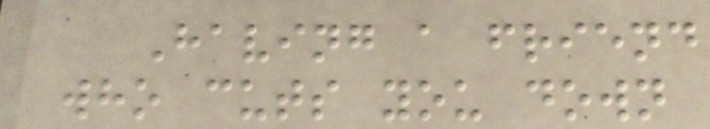Having a friend
who cuts you down
